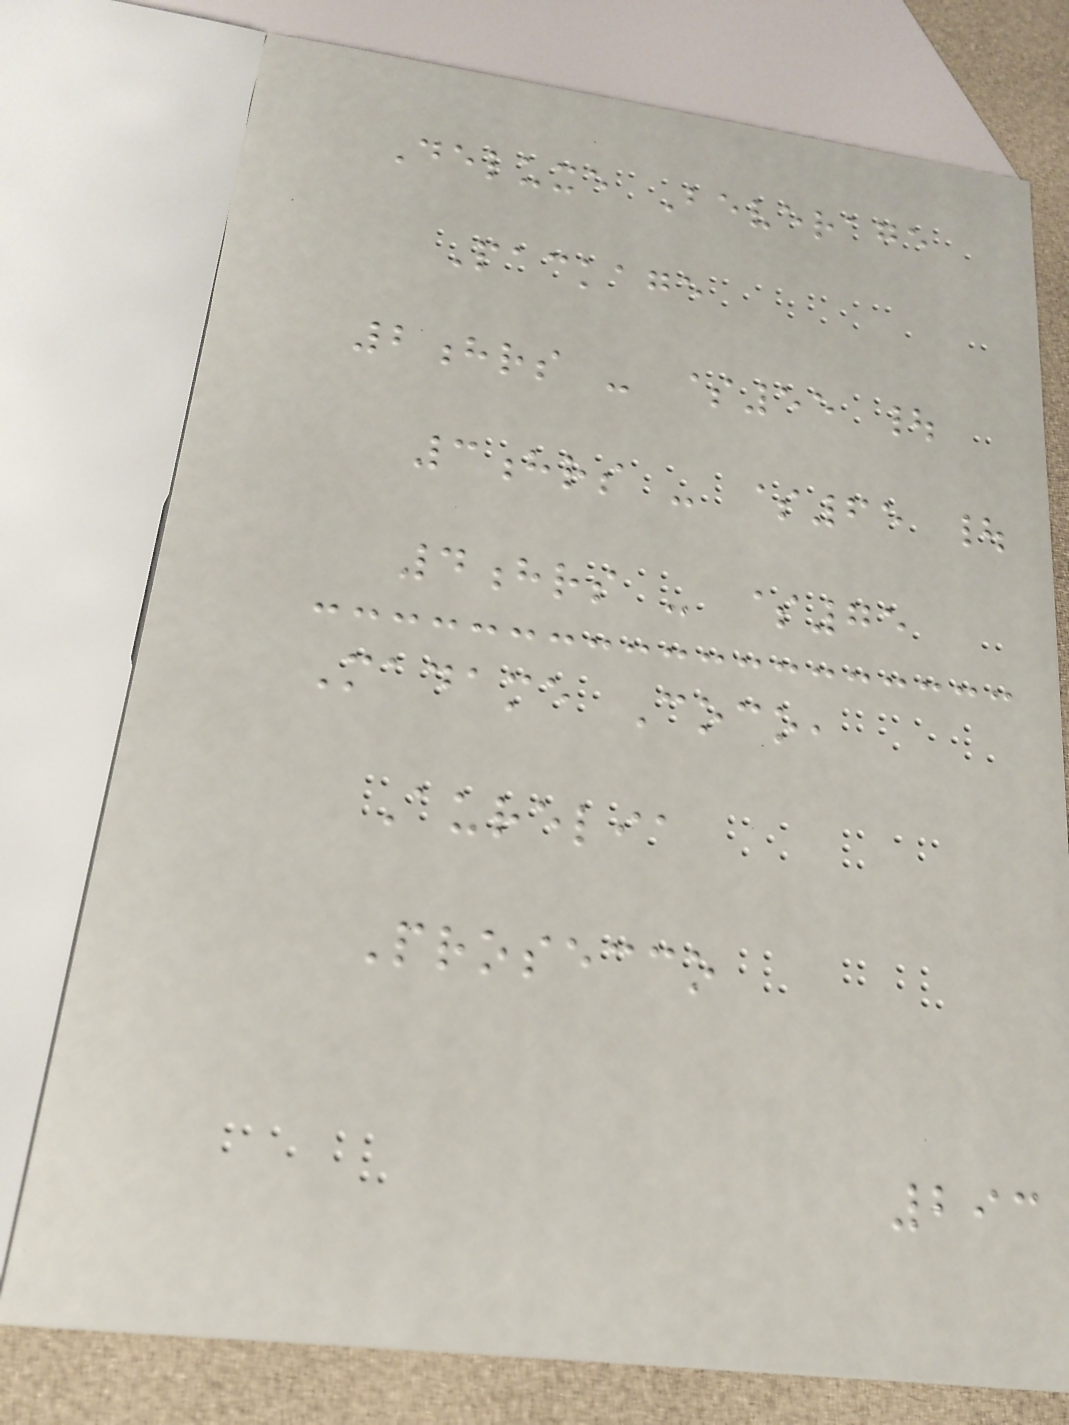Deluxe Beverage
Package
2hrs - $55 |
3hrs - $65 |
4hrs - $75
Madame Coco,
Aurelia
Prosecco
293
